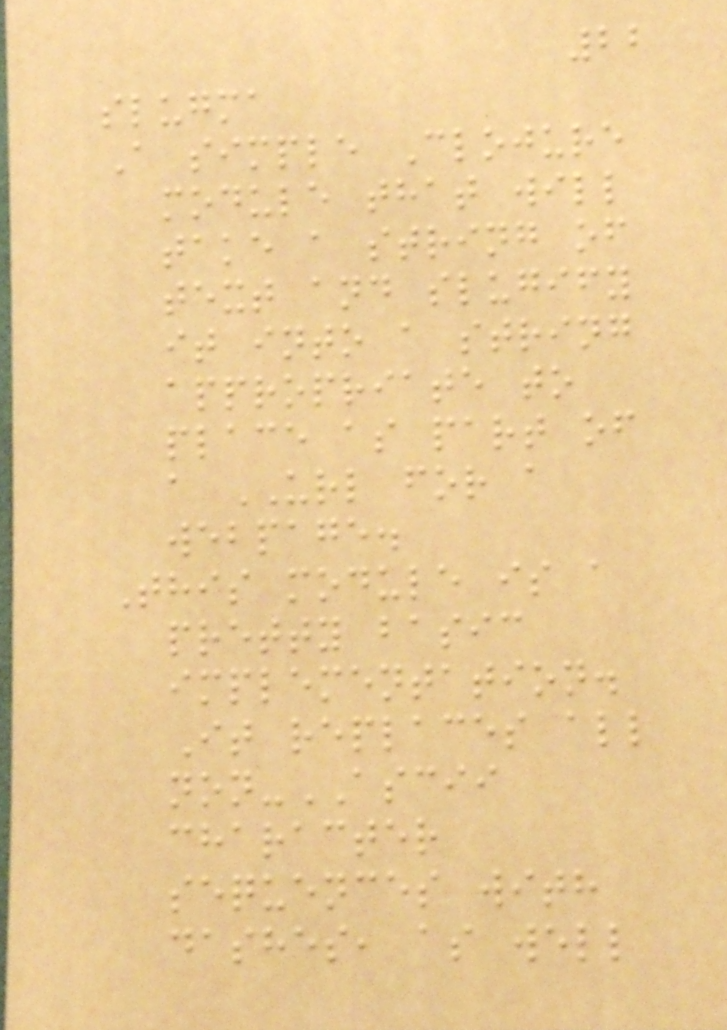22
slugma
A simple Clojure
module that will
take a string of
text and slugify
it into a string
appropriate to
place as part of
a URL for a
webpage.
This module is a
pretty basic
implementation.
It replaces all
non-ASCII
character
sequences with
dashes, as well
